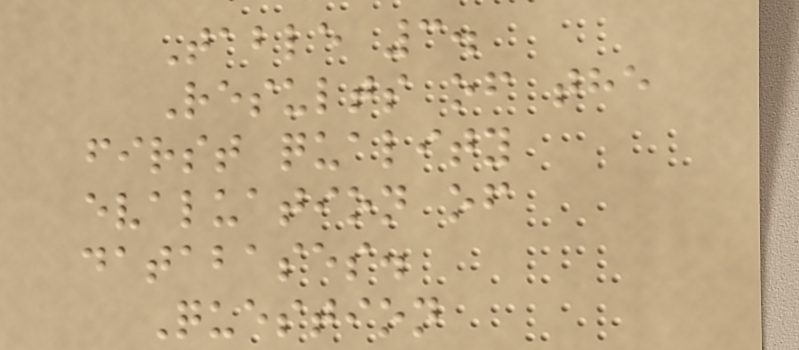Table 3.
Results of the
first quality
evaluation of
databases.
Question
